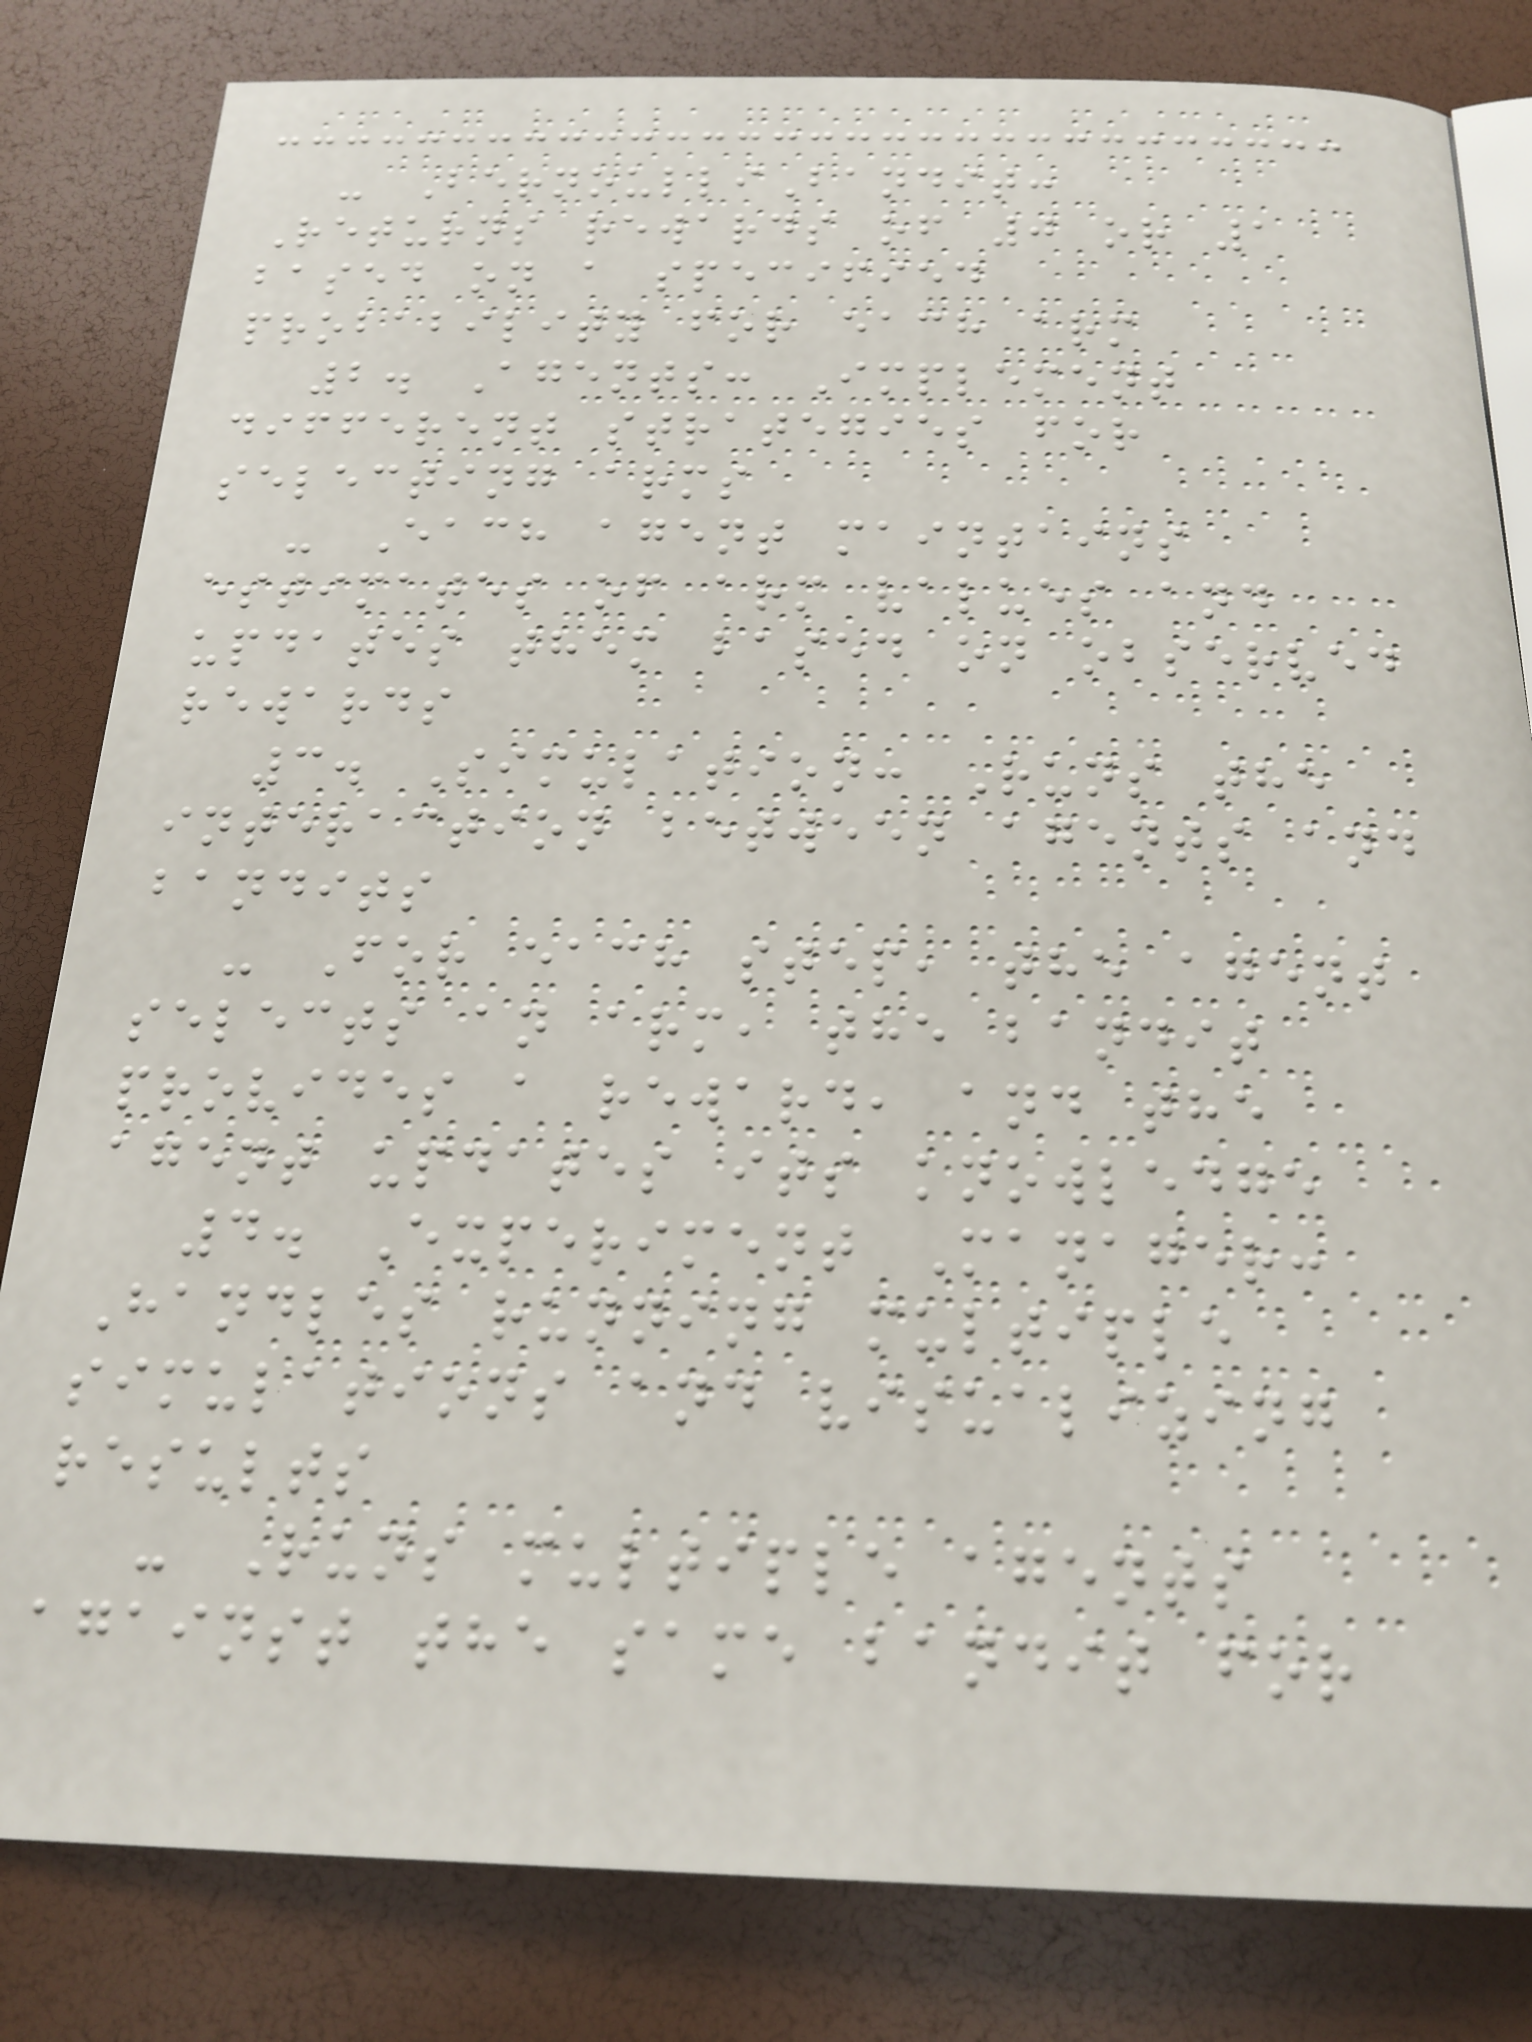- BernoulliBandit:
Returns rewards of 0 or 1
based on a specified
probability for each arm
2. Agents: Implement
different strategies for
selecting arms
- Each agent maintains
estimates of arm values and
updates them based on observed
rewards
3. Simulation: Runs the
interaction between agents and
bandits
- For each step, the agent
selects an arm, the bandit
provides a reward, and the
agent updates its knowledge
4. Experiment Manager:
Handles running multiple
simulations and visualizing
results
- Runs multiple agents
against the same bandit for
